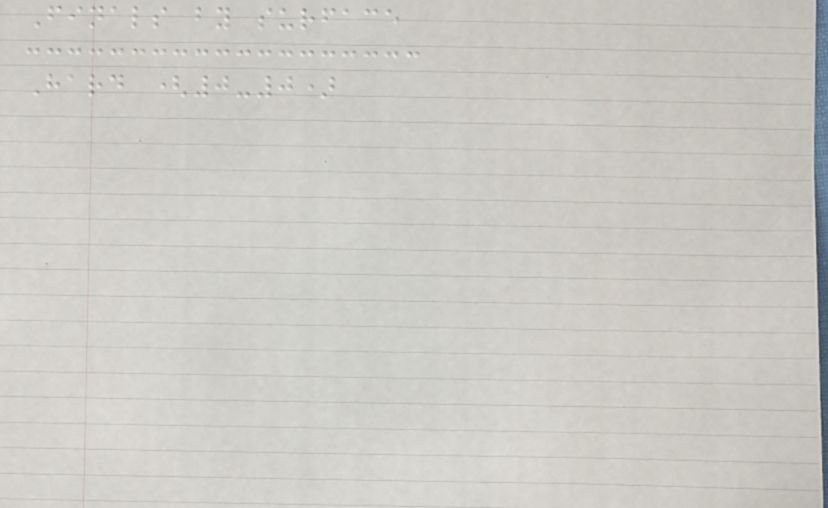Finals by surface
Hard (0-0)
